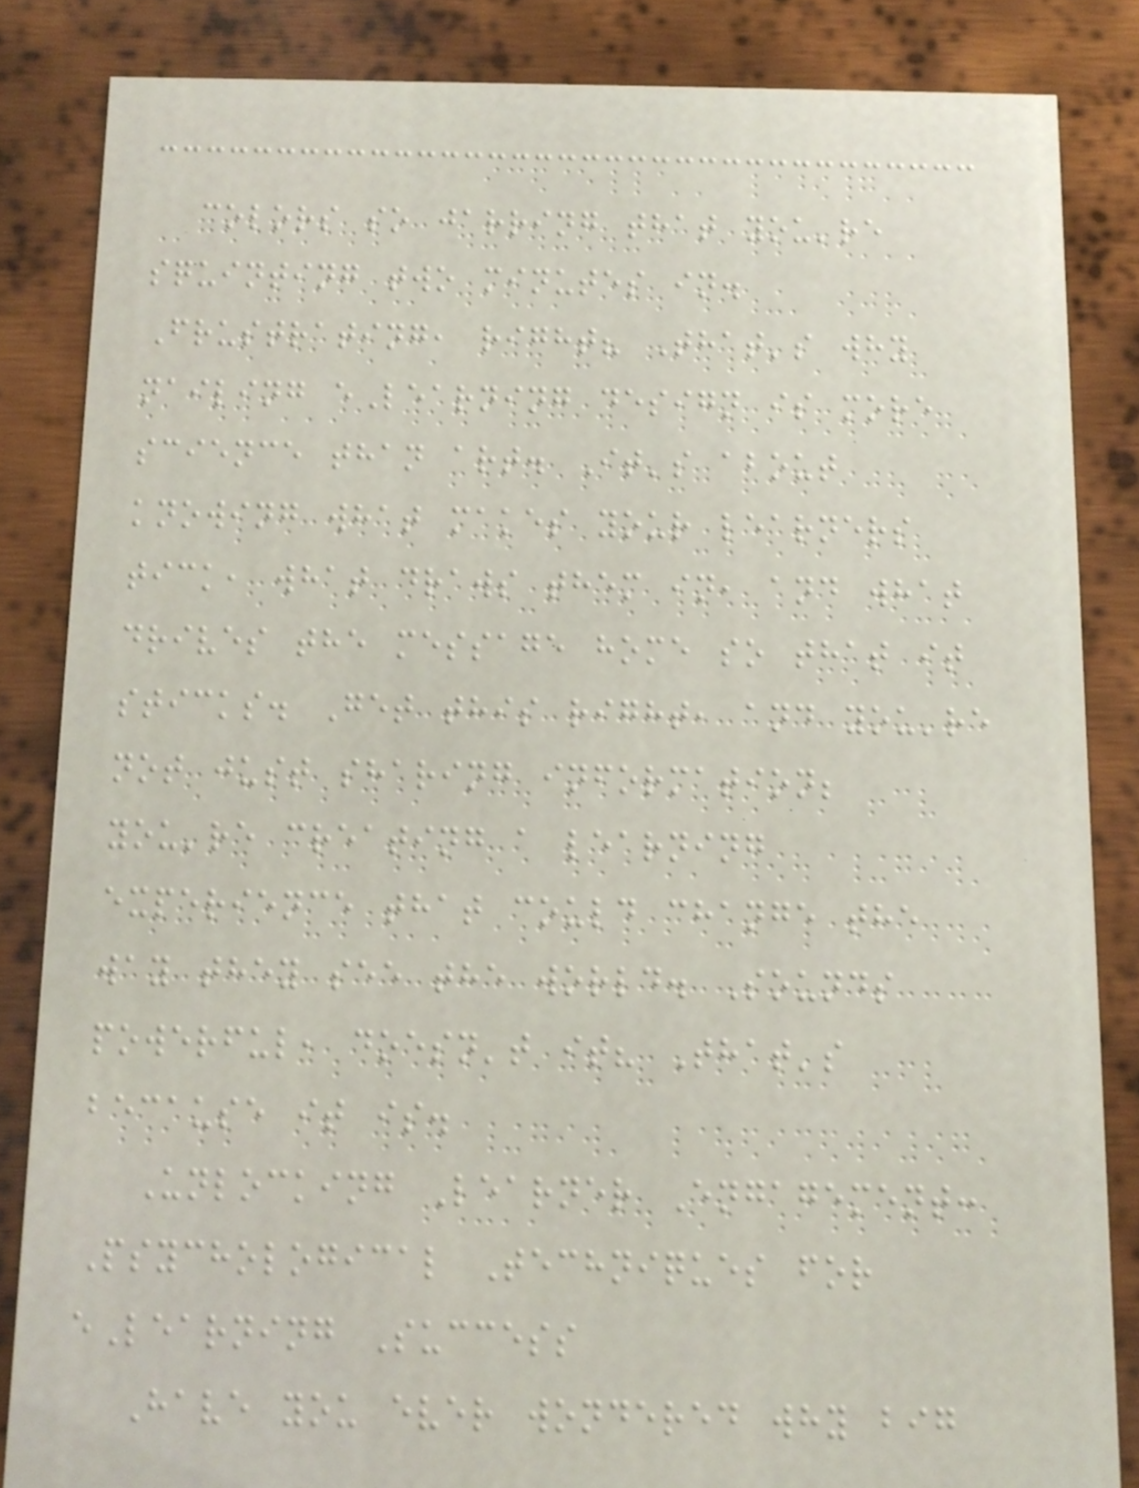colors so jarring that you're
squinting two minutes in.
Frustrating, right? That's why
nailing eLearning design is more
science than art. It's about
knowing what makes your learners
tick, what draws them in, and what
drives the message home so that it
sticks. Get this right, and you're
not just sharing information;
you're creating a learning
experience that could change the
way they see the world. Sounds
powerful, doesn't it? That's
because it is.
Unlocking Learner Engagement:
Psychological Techniques for
eLearning Success
Have you ever wondered why big
